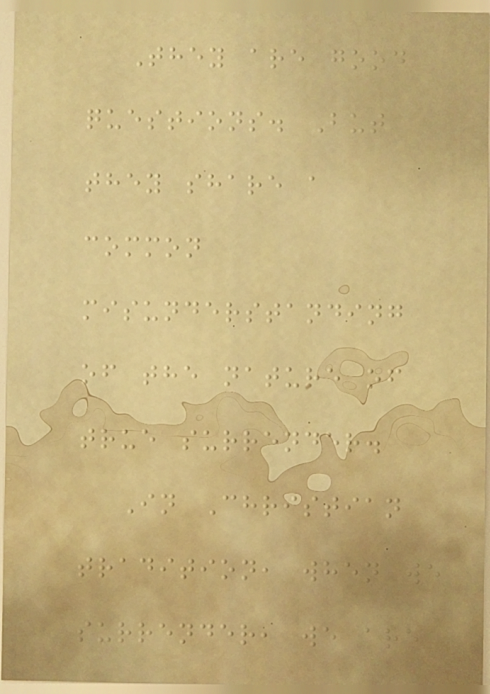They are good
questions. But
they share a
common
misunderstanding
of the nature of
true surrender.
In Christian
tradition, when we
surrender, we are
